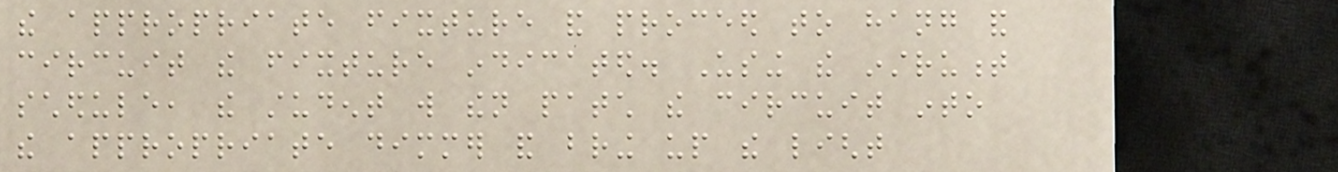the appropriate fixture and proceed to hang and
circuit the fixture indicated. Using the instrument
schedule, the student will then patch the circuit into
the appropriate dimmer and bring up the light
